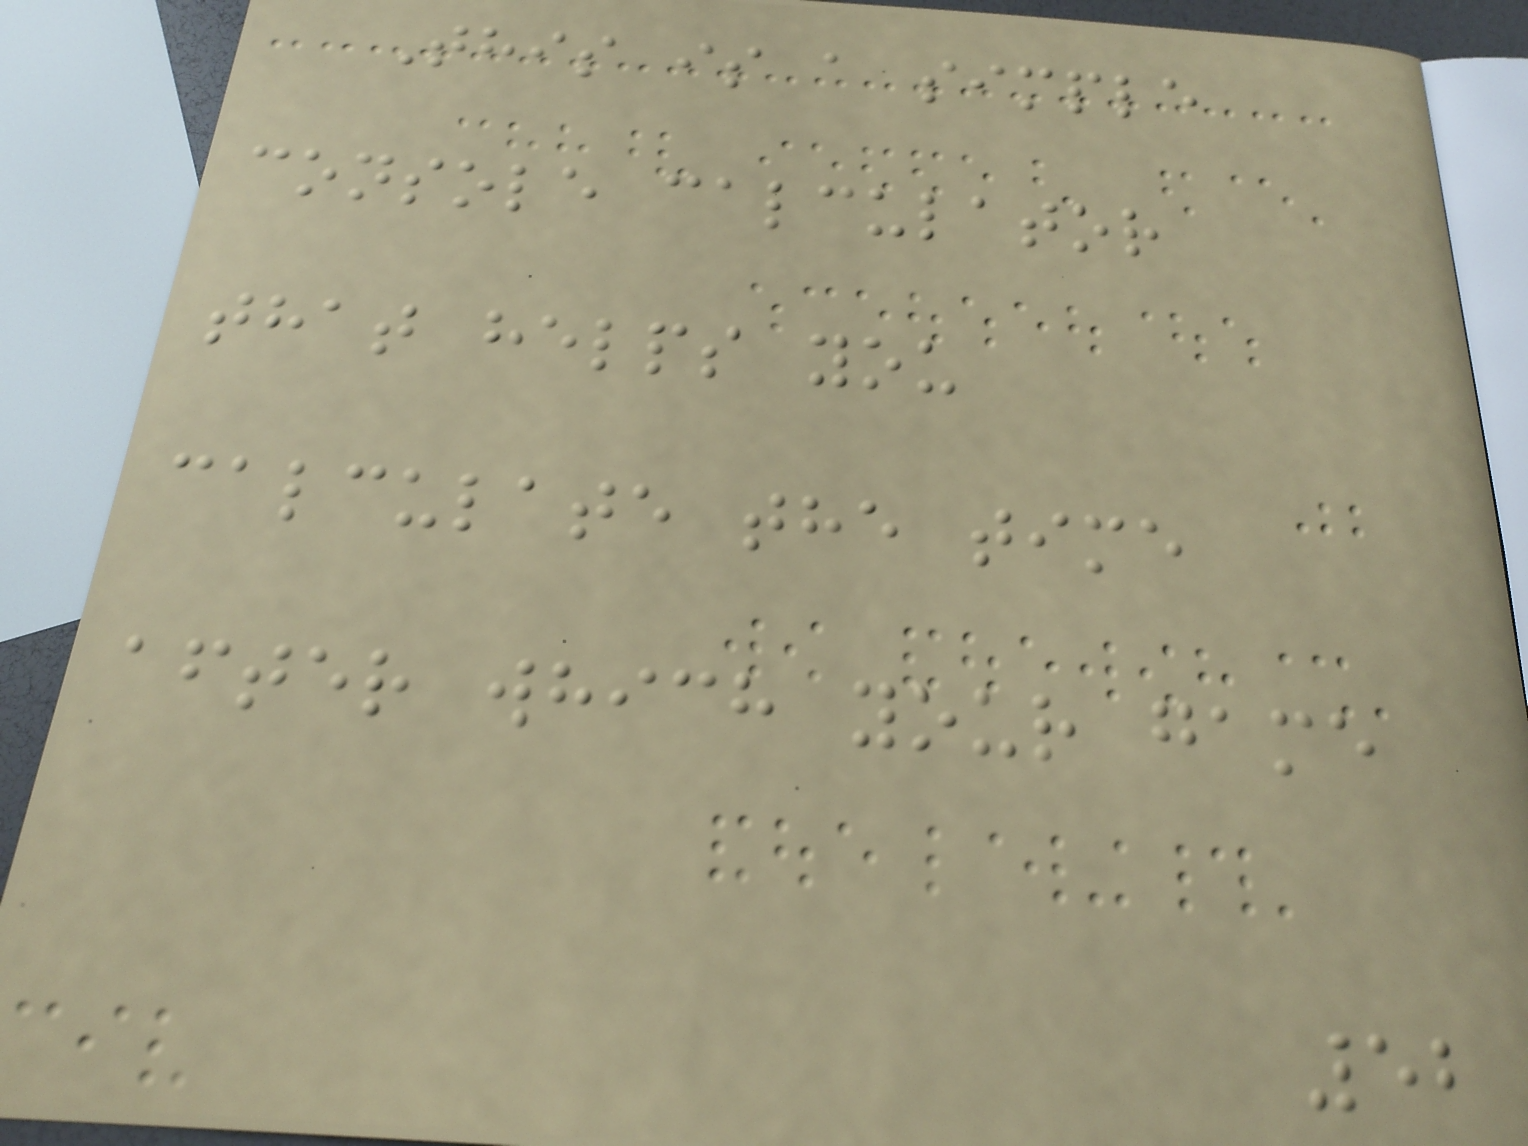This is a simple
console calculator
that helps you
calculate the time
after which your game
52
